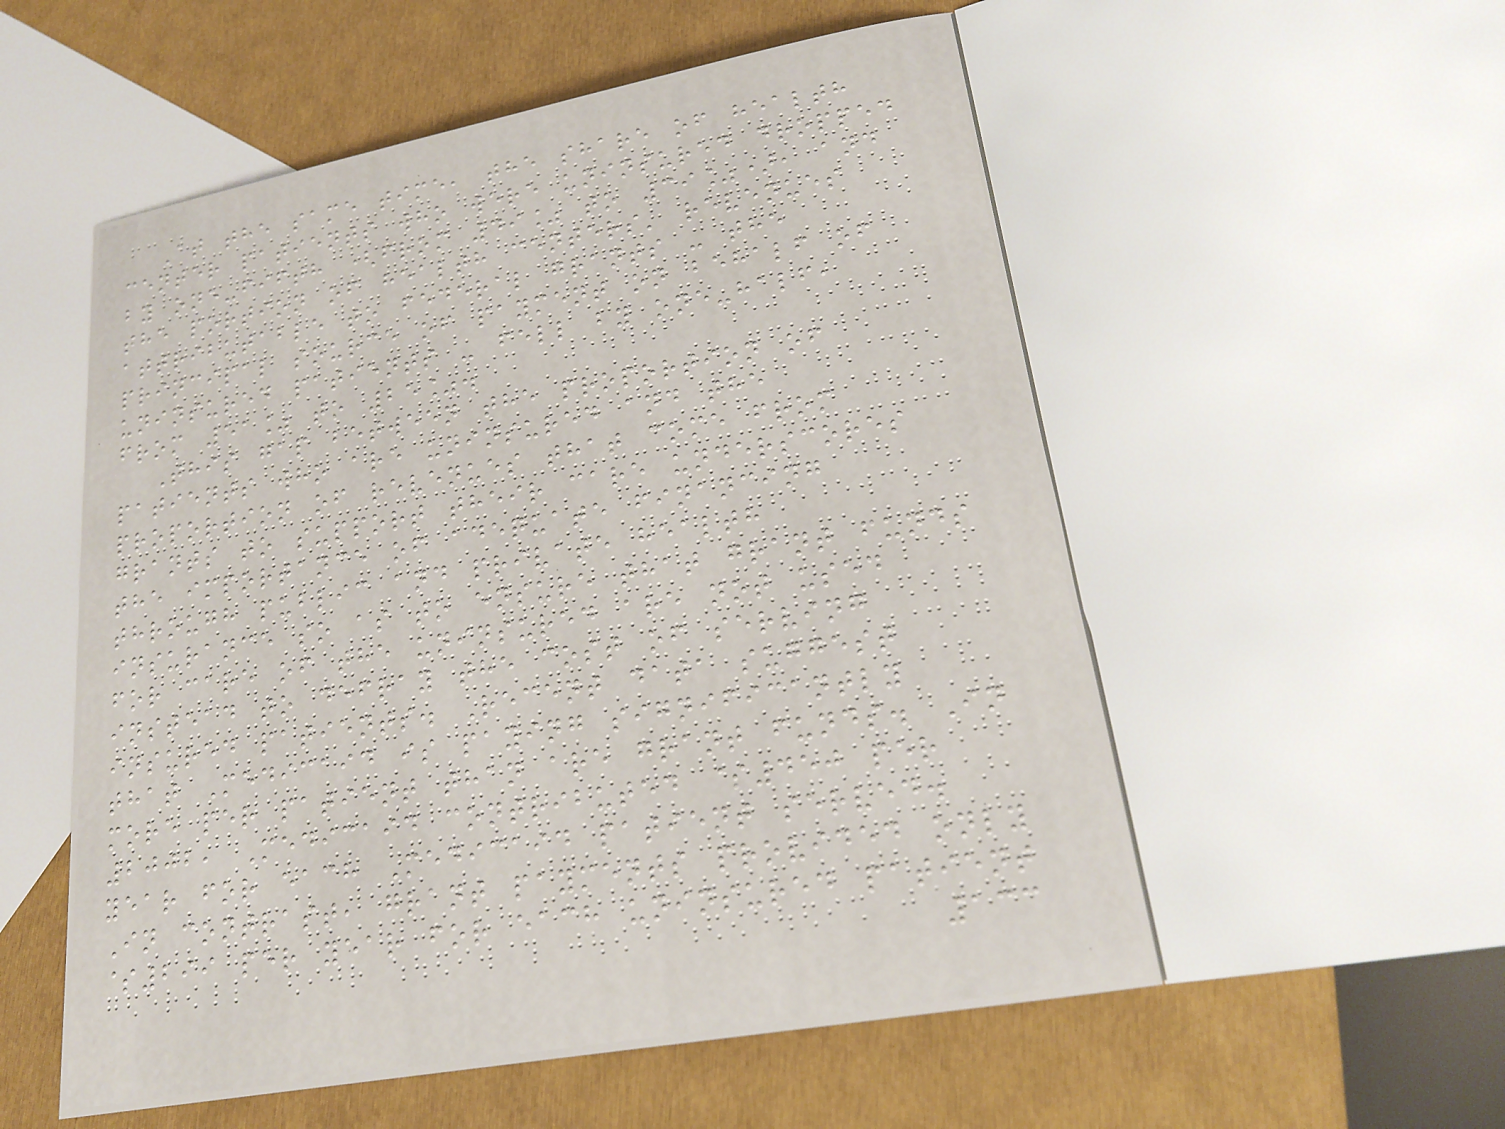At the same time, the share of health
center patients who were uninsured dropped
by one-fifth (from 49% to 39%), and
the portion of health centers' revenues
attributable to federal grants - the
principal source of payment on behalf of
uninsured patients - fell by one-half,
from 51% to 25%.
This gap between the proportion of
patients who are uninsured and the
proportion of revenues that come from
grants to support their care underscores
the importance of adequate financing
through public and private health
insurance so as to ensure that grant funds
for care of the uninsured are not used
instead to defray the cost of serving
insured patients. Recent data suggest
that Medicaid is paying significantly
more per patient than are grant funds. In
2002, Medicaid contributed $450 per
year for each Medicaid patient served.
In contrast, grant payments provided only
$299 per year for each uninsured patient
133
